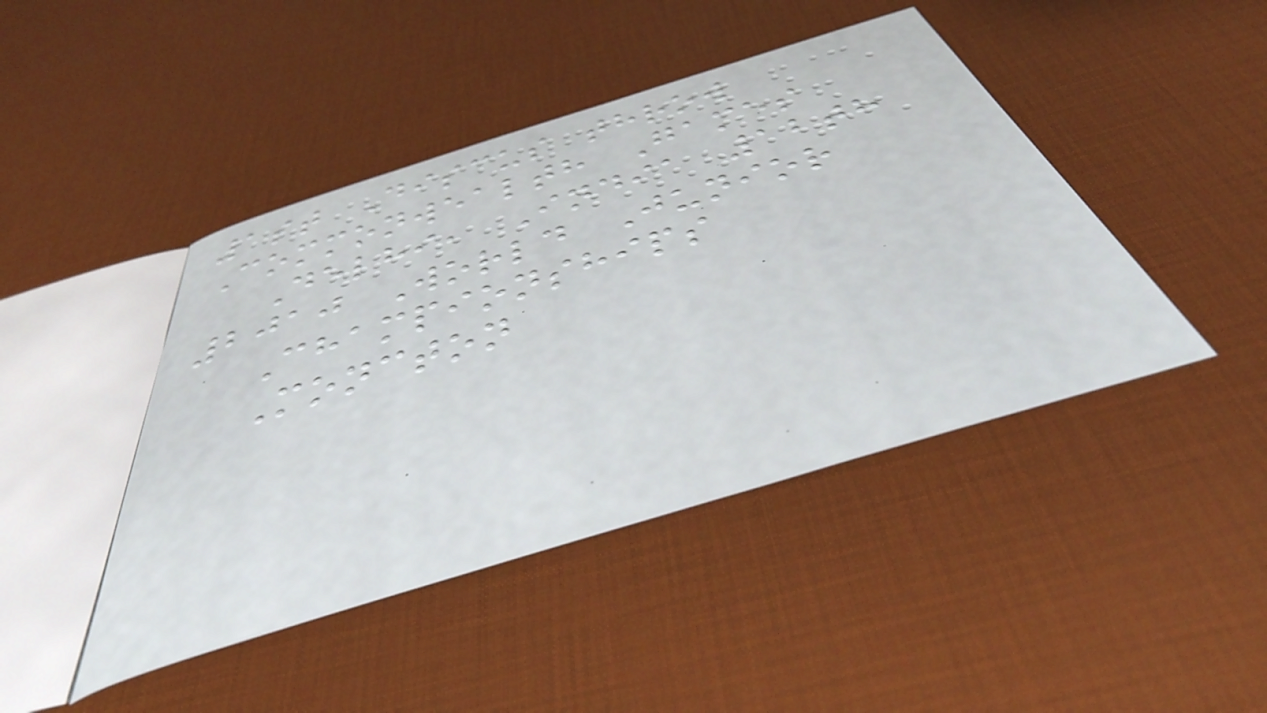1st Discus throw
Commonwealth Games
Delhi, India 12th
2010 World Junior
Championships
Moncton
